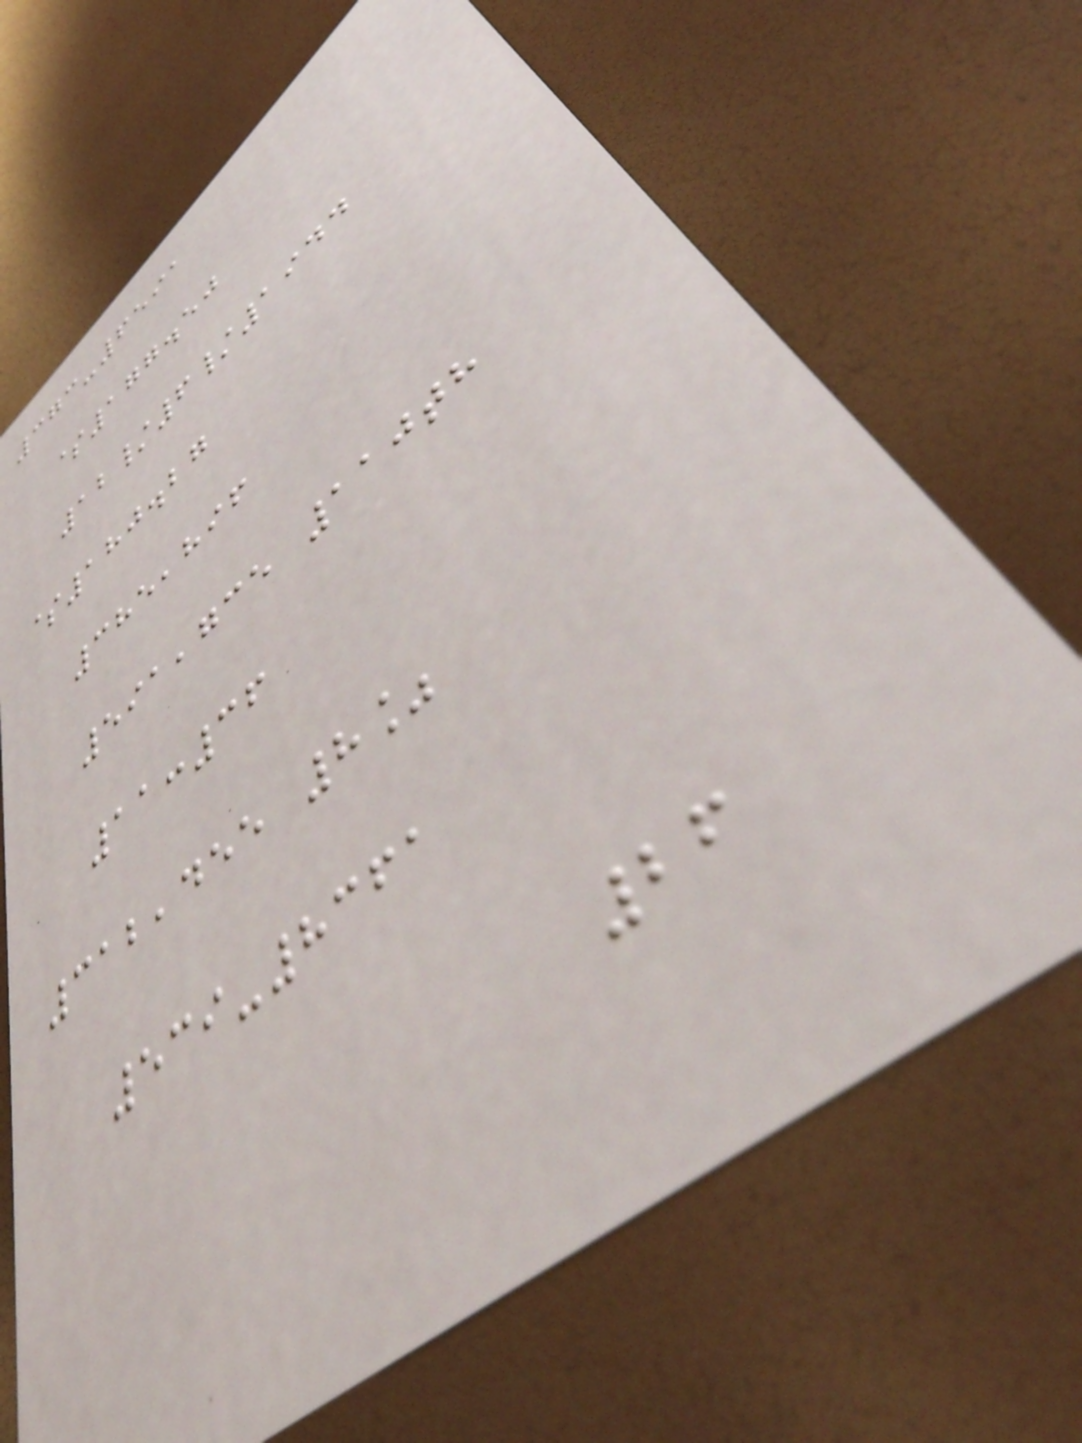373-6591
$177.50
12/6/1944
$180.27
385,896
591,735 110th
11:36
312,455 8%
539-8361
26
